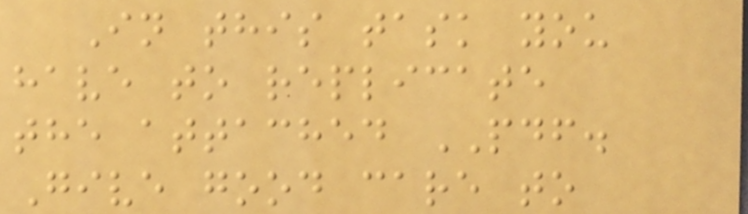In this task you
have to replicate
the attached PDF.
Give good care to
